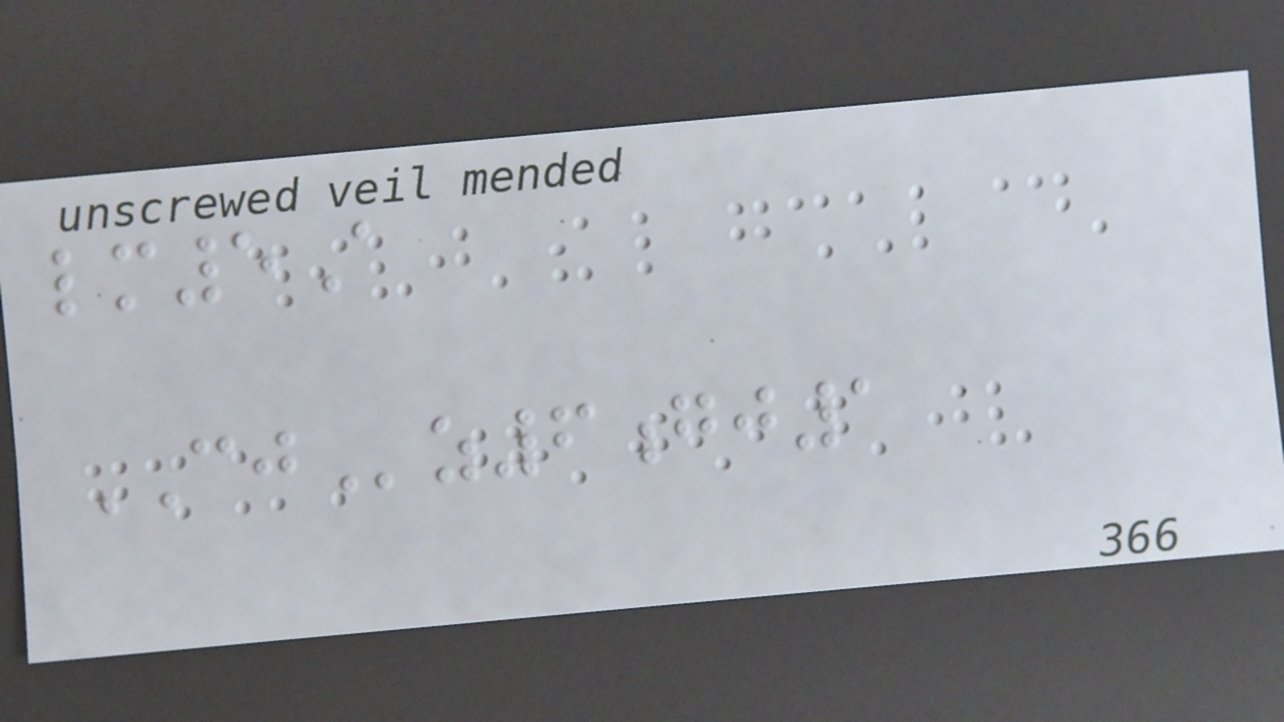lm5A
CJz6gj1
